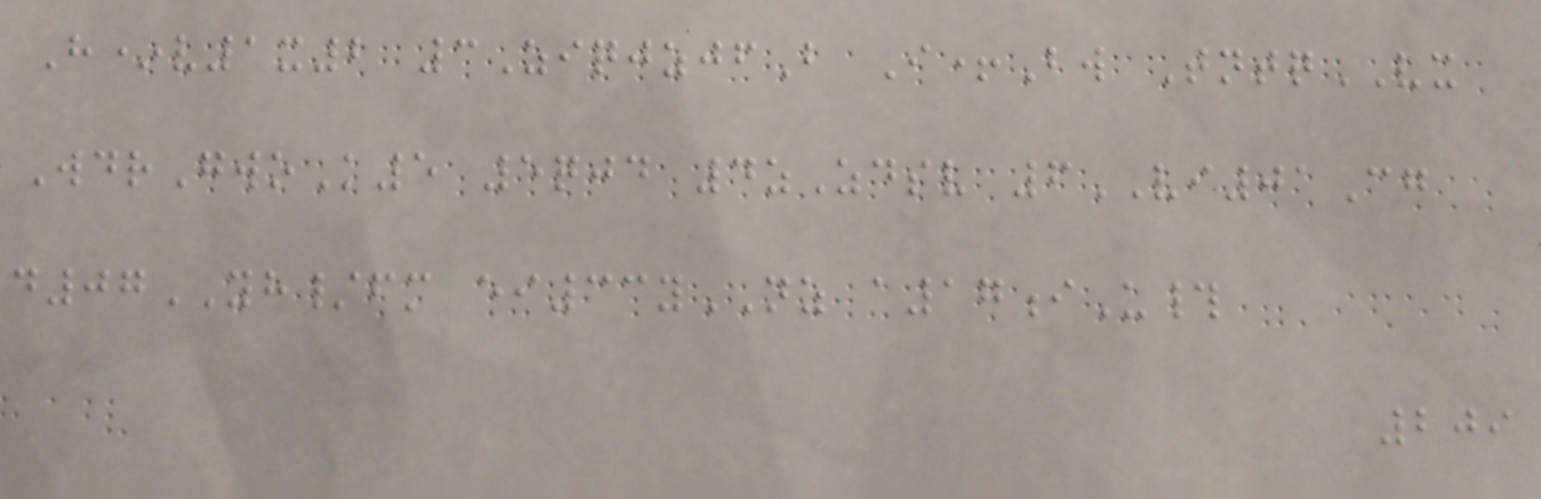H*v1x2 3ZiqjzjfB I+Bw TntqVX
WdrGwoK5 5qjd 4zZdsv 6VI01Cg
d07YH/fm ei33yNZ a17iU#
209
